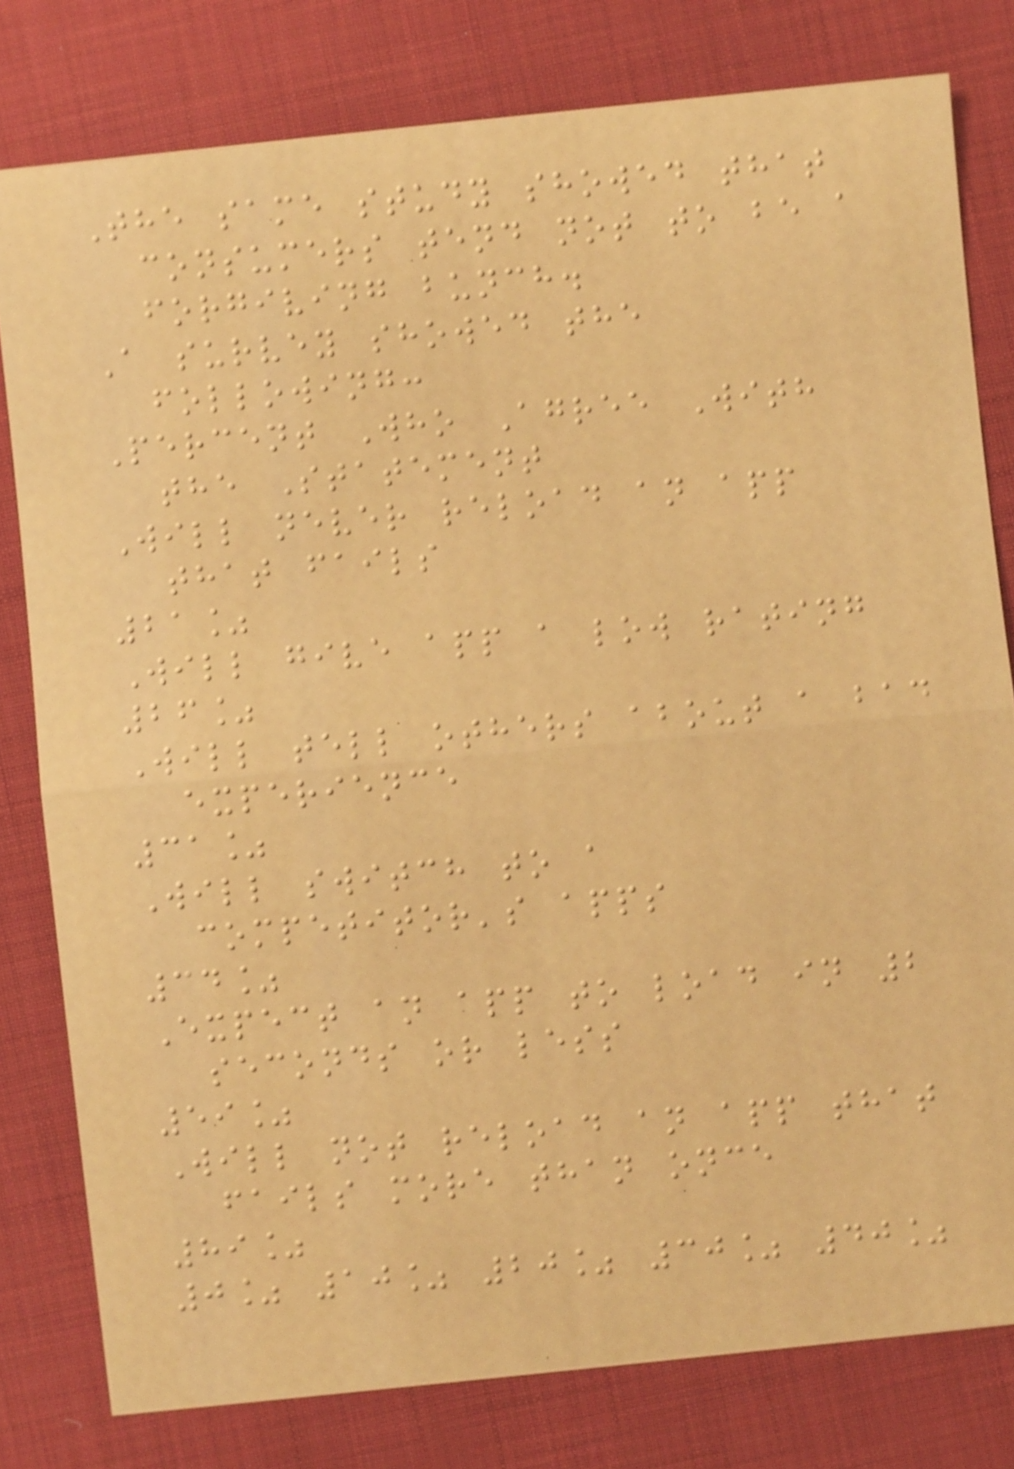The same study showed that
consumers tend not to be a
forgiving bunch.
A survey showed the
following:
Percent Who Agree With
the Statement
Will never reload an app
that fails
21%
Will give app a low rating
26%
Will tell others about a bad
experience
31%
Will switch to a
competitor's apps
34%
Expect an app to load in 2
seconds or less
59%
Will not reload an app that
fails more than once
89%
0% 10% 20% 30% 40%
